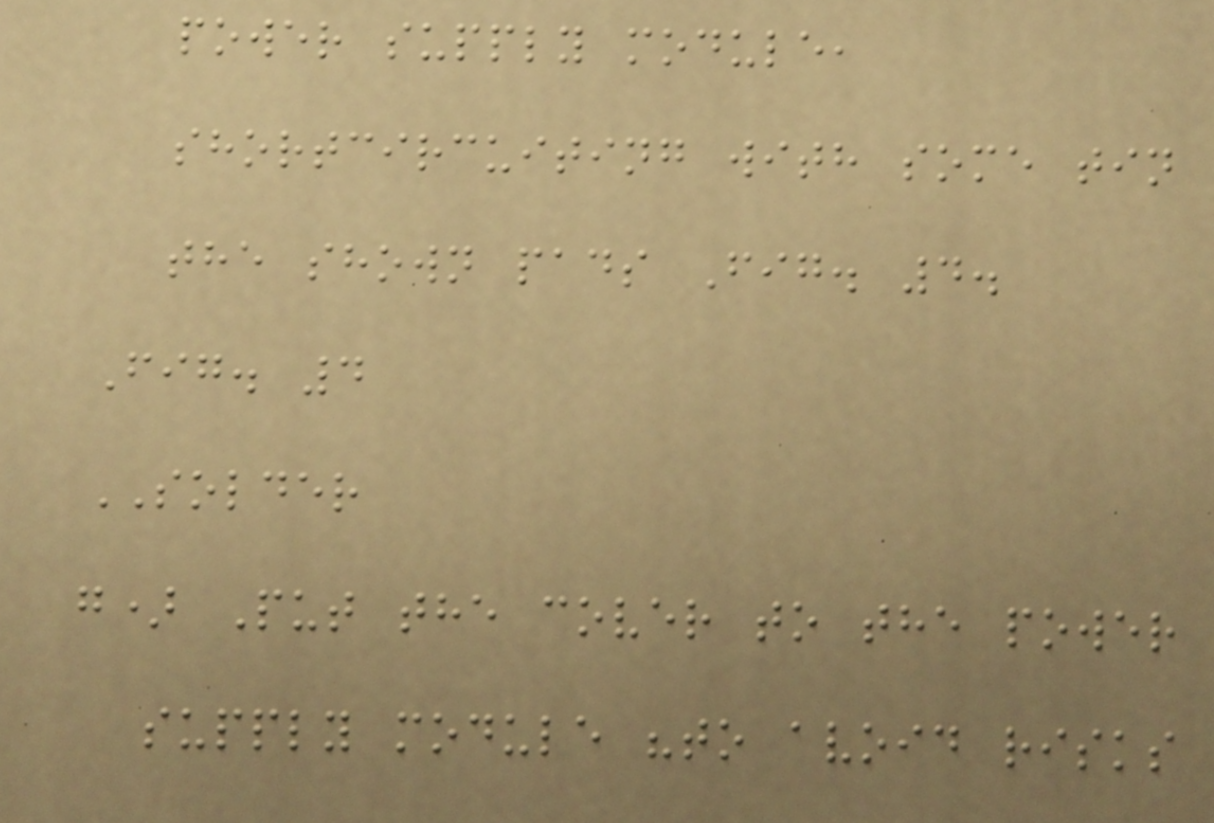power supply module,
shortcircuiting with some tin
the shown pads Fig. 4.
Fig. 4
SOLDER
g) Put the cover to the power
supply module "to avoid risks
